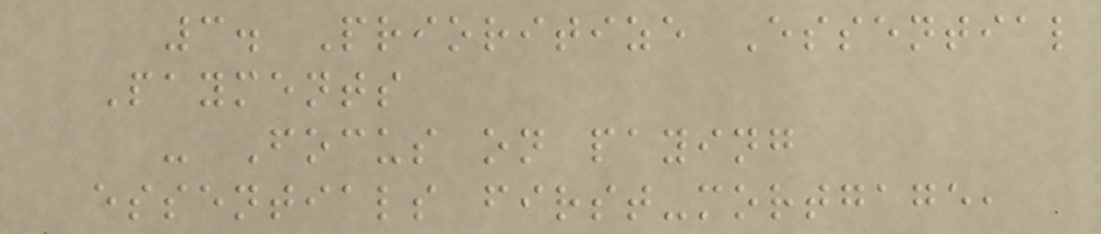3. Prioritize Essential
Payments
- Focus on paying
essentials first-mortgage,
